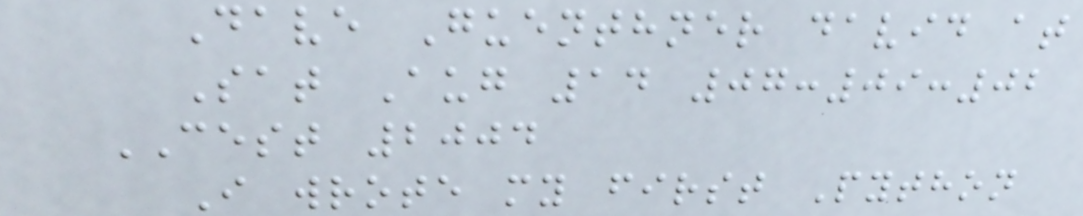Dave Guenthner david at
Sat Aug 14 07:09:02
CEST 2004
I wrote my first Python
